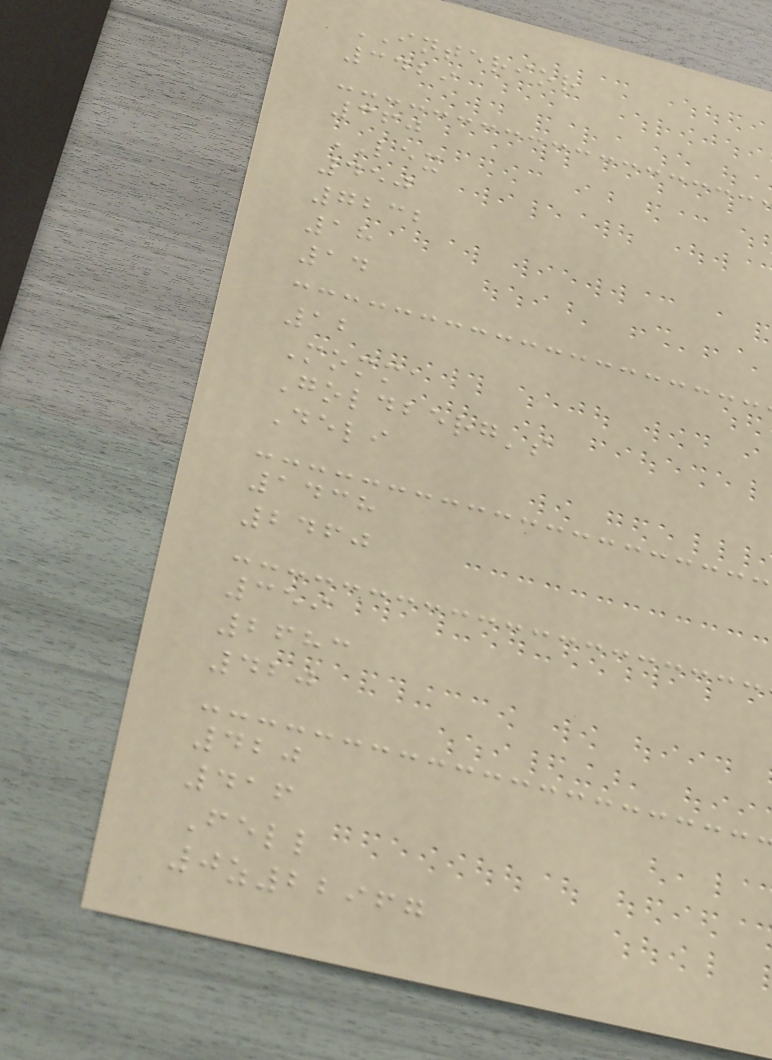INTERIOR
3429
360
LEX
450
7232
18
14
12
Momma
Goldberg's
Deli
1438
2460
359
2683
420
420
416
Fell
0z22967
